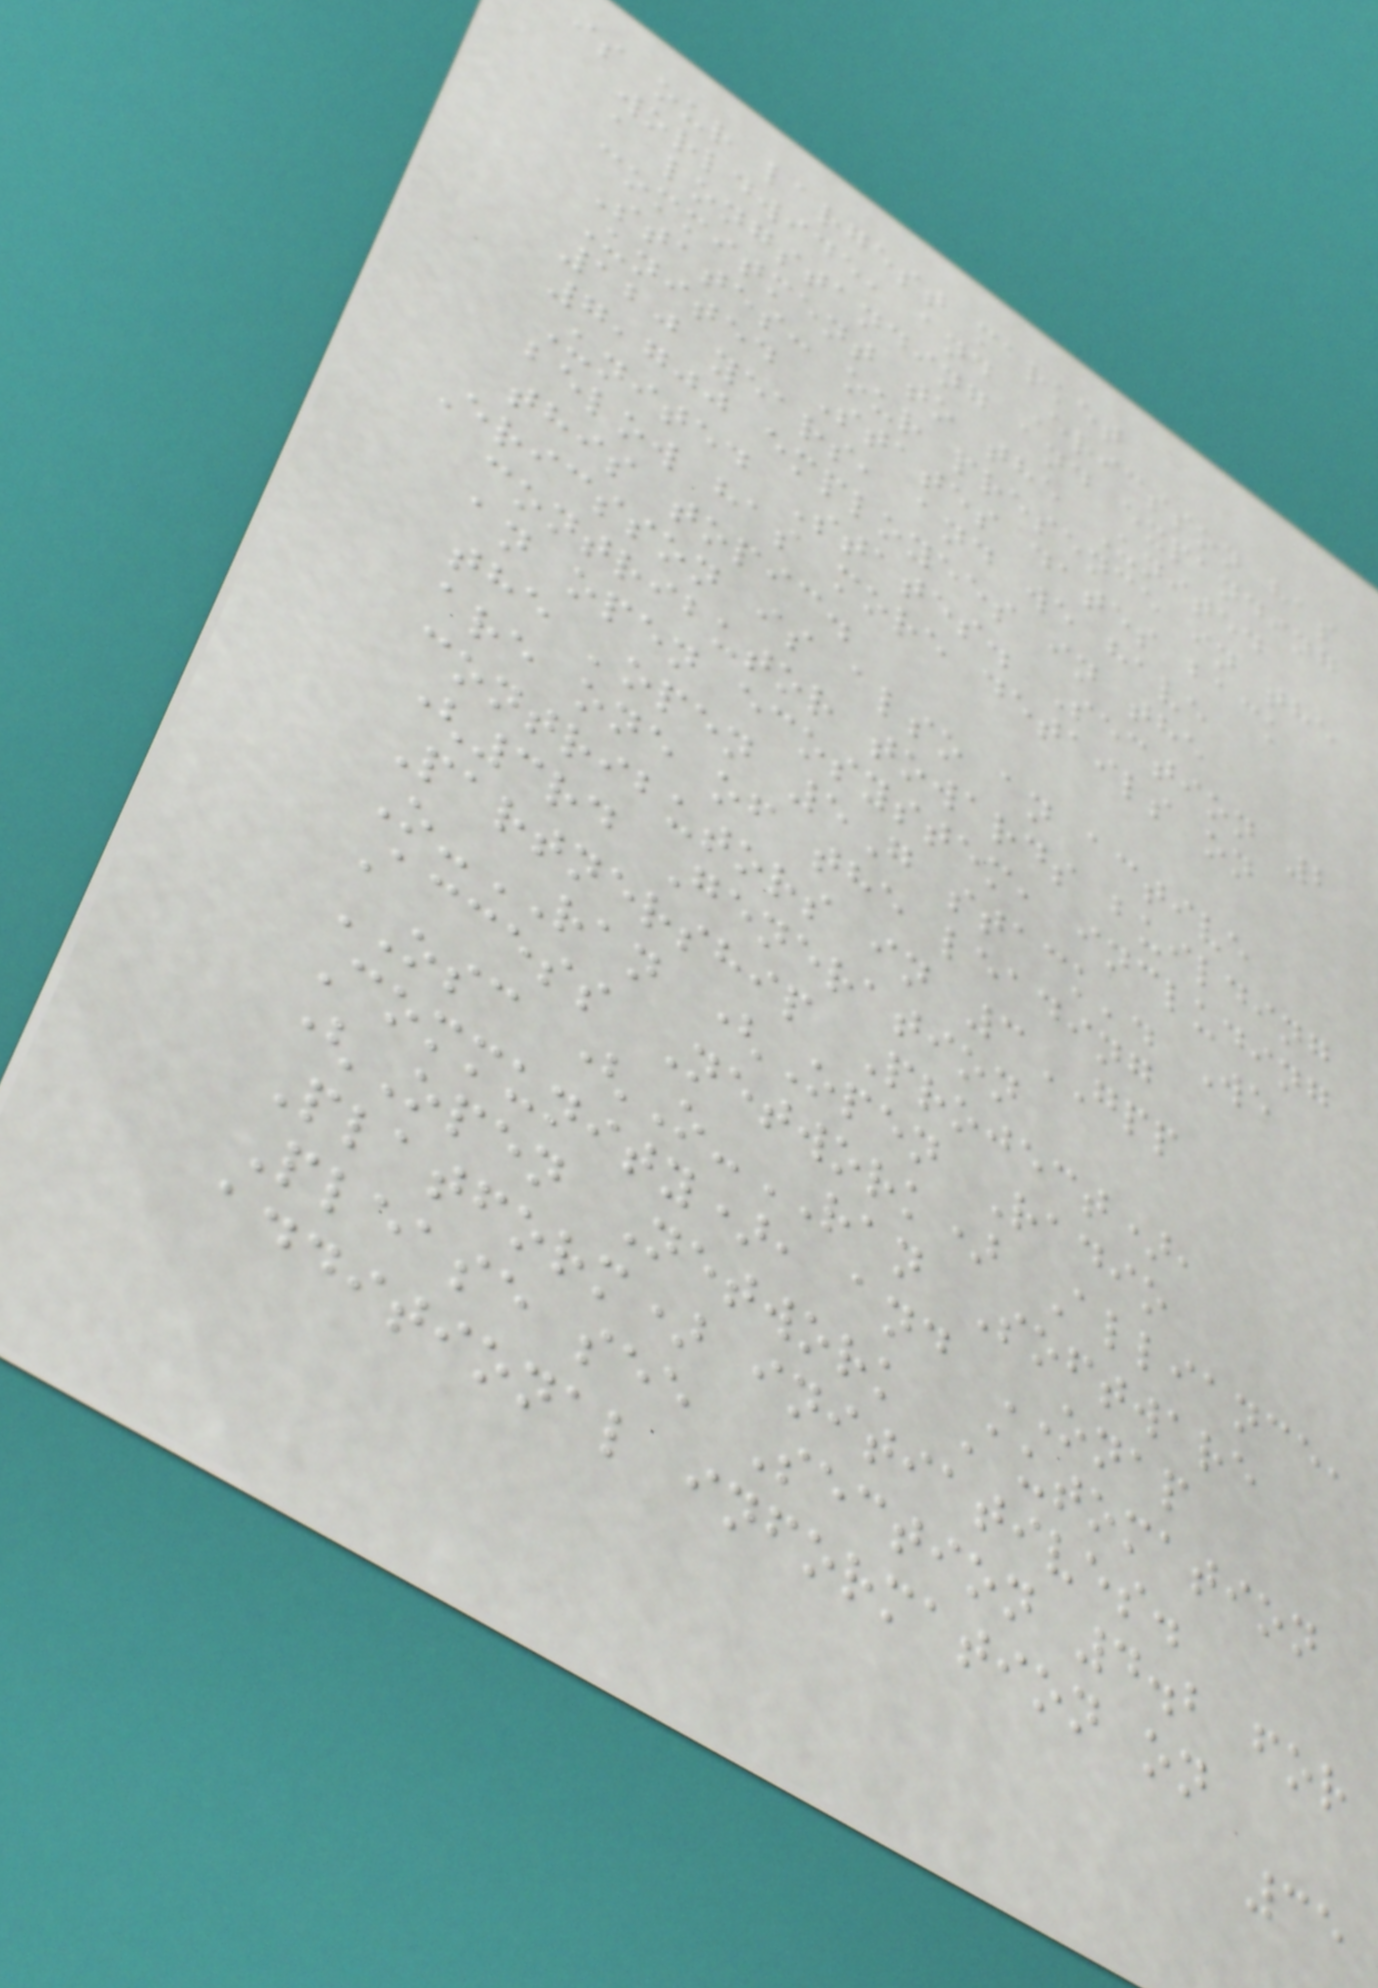is our largest market
worldwide, and Ericsson has
a longstanding and expanding
commitment to the United
States: our presence in the
United States dates back
120 years, and we have
7,700 employees in the
United States. Section 2
below has more details on
this topic.
Ericsson is also an active
contributor towards building
an open ecosystem, including
the 'open 5G stack'. We
are one of the leading
contributors in 3GPP
(3rd Generation
Partnership Project),
O-RAN (Open Radio
Access Network) Alliance,
OSC (O-RAN Software
Community), and ONAP
(Open Network Automation
Platform) initiatives.
Please see Section 4.2 for
additional information on
35
